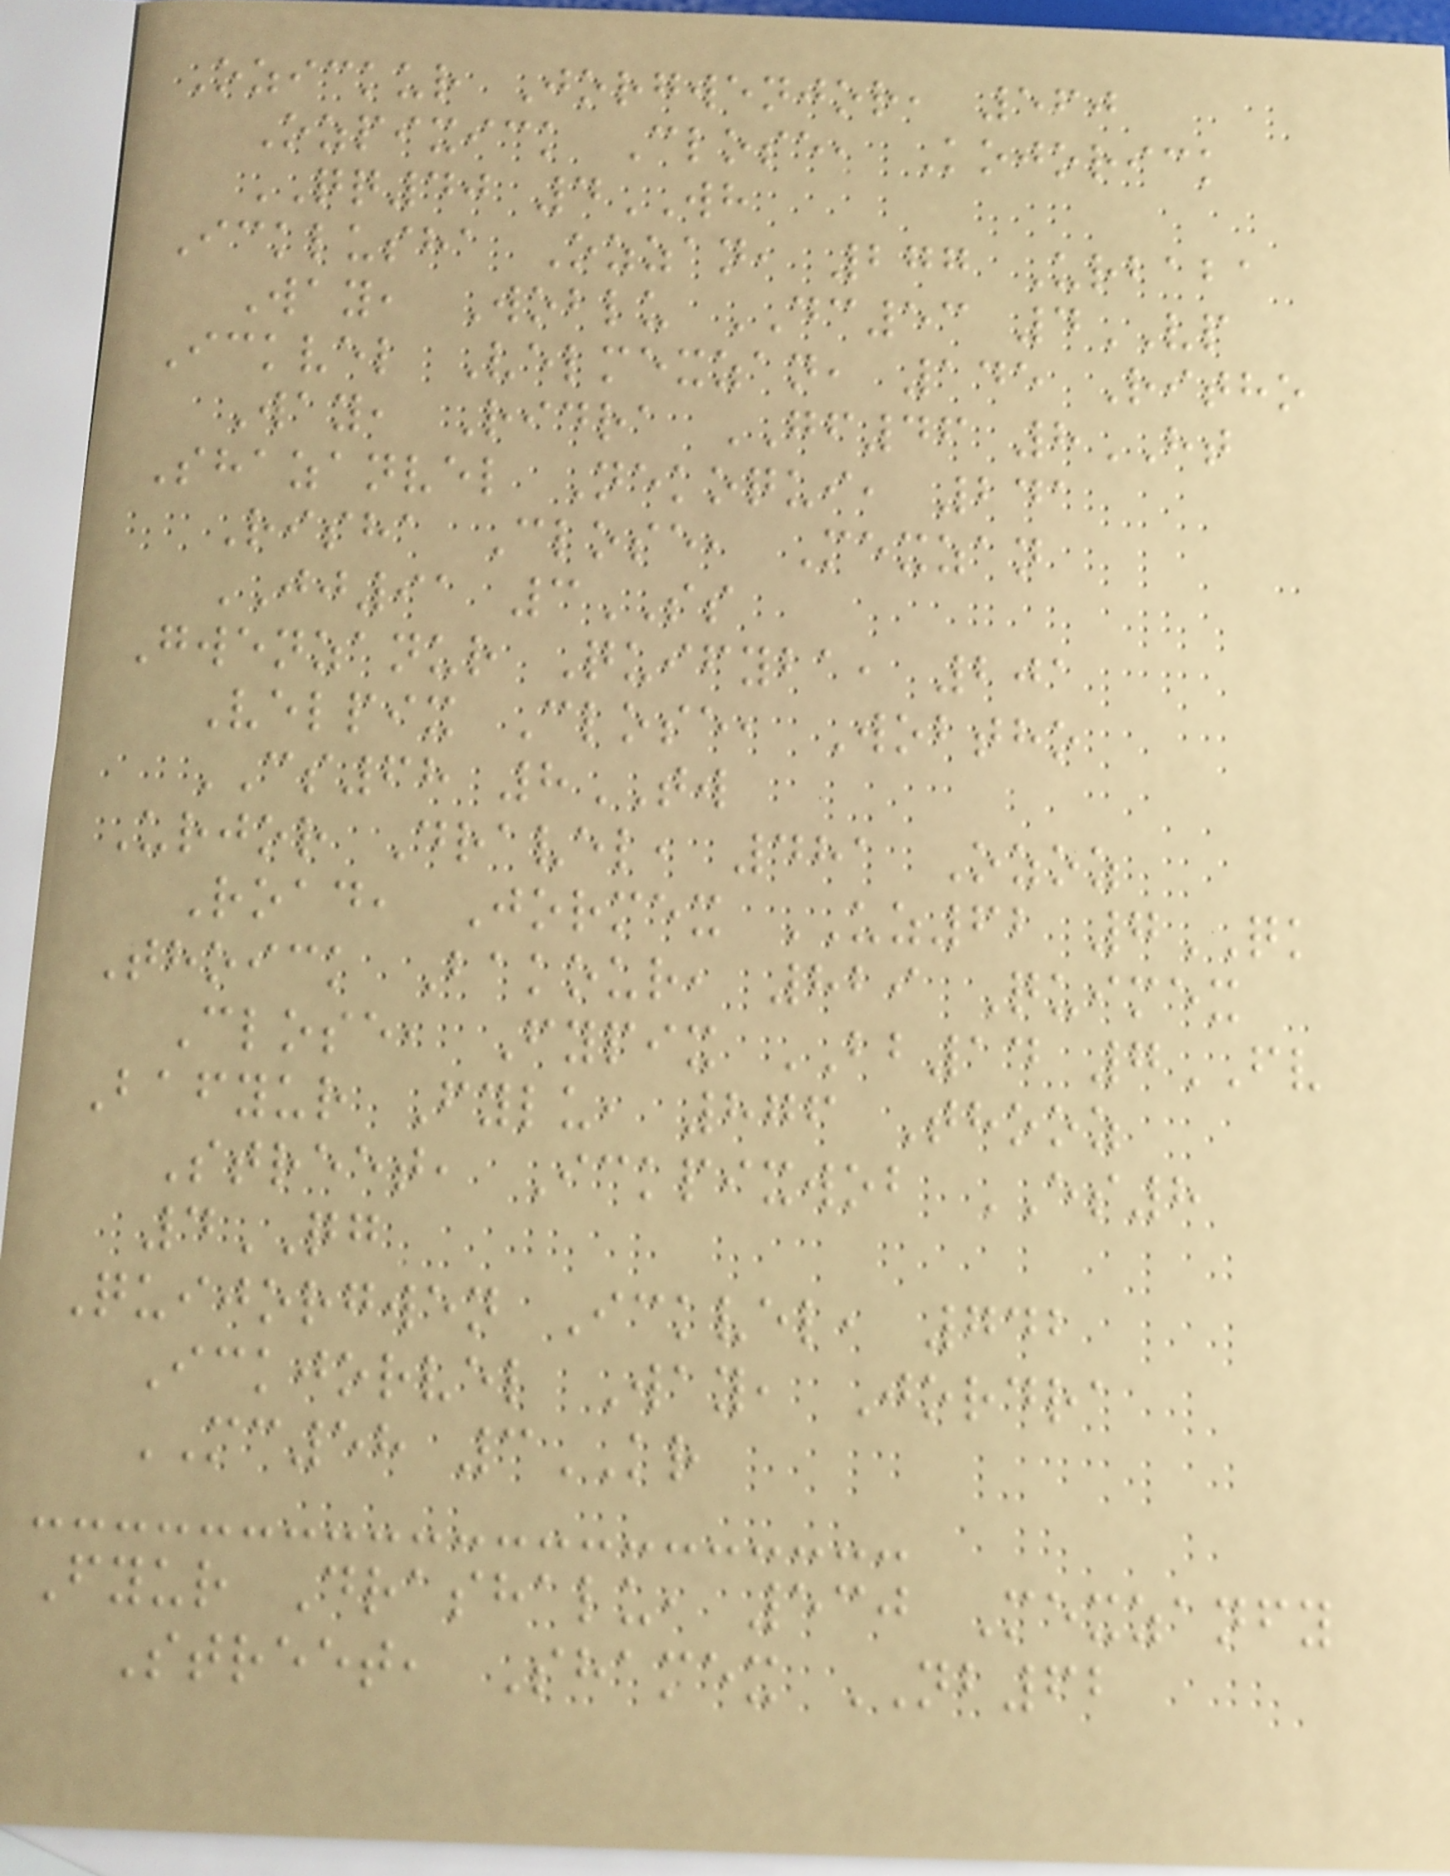Ozickur Jorgwenjor, 560
Ozpixick Close, Kojorick
QQ40 4WH
Icklusha Ozzan, 277 Urbaba
Way, Woblu DC53 4VP
Ickvel Velmexzan, 145 Ritho
Way, Ridra GF46 8HT
Shazanvel Nekoqui, 241
Risha Close, Mexzan
JJ91 3SS
Gwenzanur Quifyba, 201
Velpix Close, Wobtho
CS68 8TW
Urjor Dravel, 481 Ozoz
Road, Jormex UZ62 7QK
Thoick Bakour, 829 Quimex
Close, Fypix BB14 7FV
Bafyur Fylu, 876 Thooz
Street, Ickpixwob ES8
4QG
Quijorgwen Ickvel, 742
Ickjorvel Way, Jordra
MC58 3KR
Fyur Drashalu, 530 Mexzanfy
Street, Shamex NB62
